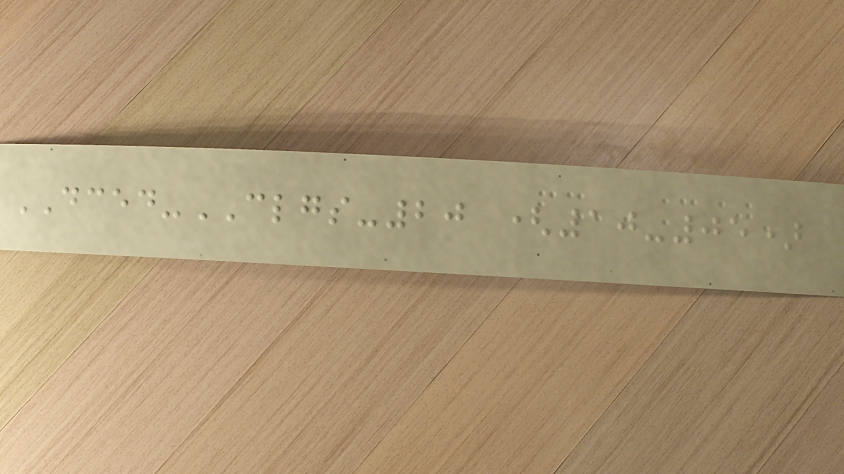DCED-CLGS-20 (10-05)
